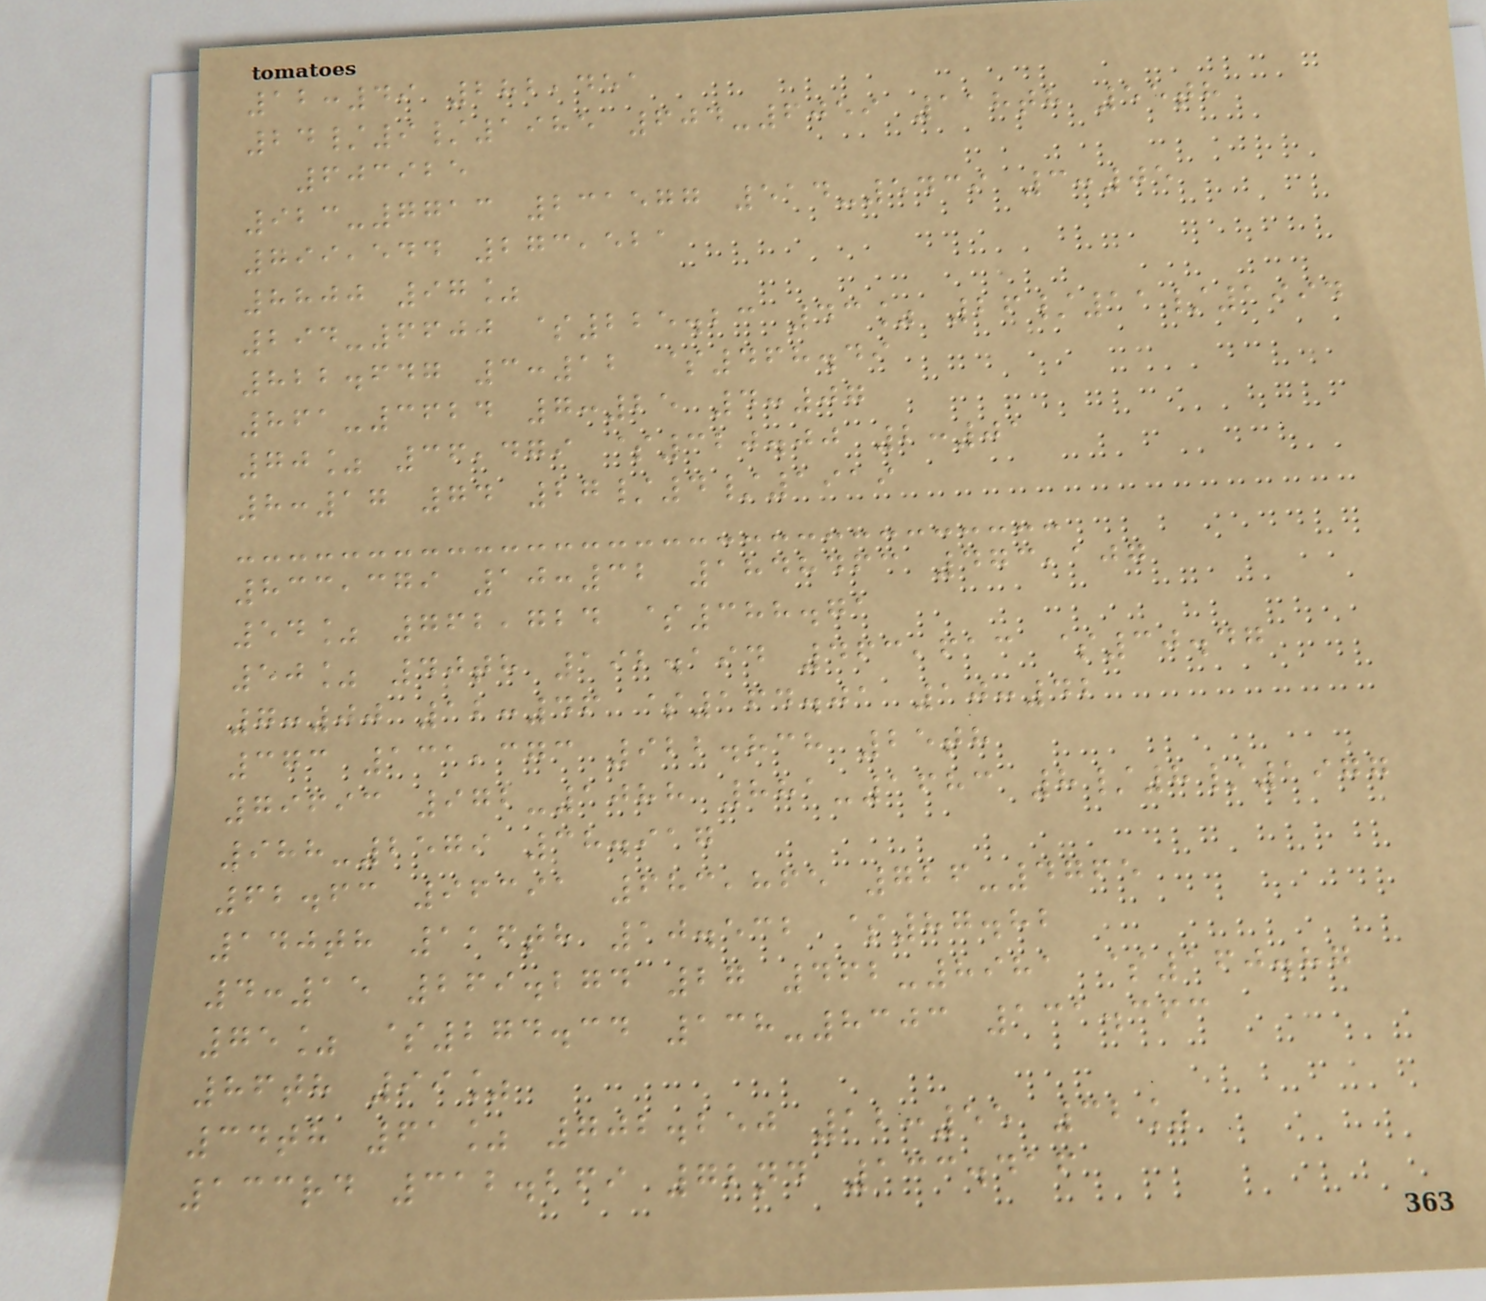12:49 282,451
24/9/1985 604-6059 118th 55th
603925
923-7713 231577 514-5439 3:05
799,544 273,521
8800 97%
294-6600 $225.23 43% 26/11/1994
822.647 3:12 $468.49
861-3624 7:25 4:07
70% 36,479 $320.00 2:01
8:17 74 27/4/1919
833,379 10:32 1848463 473,107
54% 762,724 $388.71
50% 40th 192.194 463,613 $30.47
7:00 12:46 $164.01 10:42
373 131,373 922.838 25th
79693 972-1088 881-1683 8/8/1977
988-2579 38.917
62.63 96391 683,865 726-4765
140th 116th 10.532 $87.82
4:15 269.274 27 462-8981 $160.87
75% $274.34 138-8303 131.363
86th 99%
34th 61% 702.250 12:55 32%
133rd 312.269 72nd 133.416
